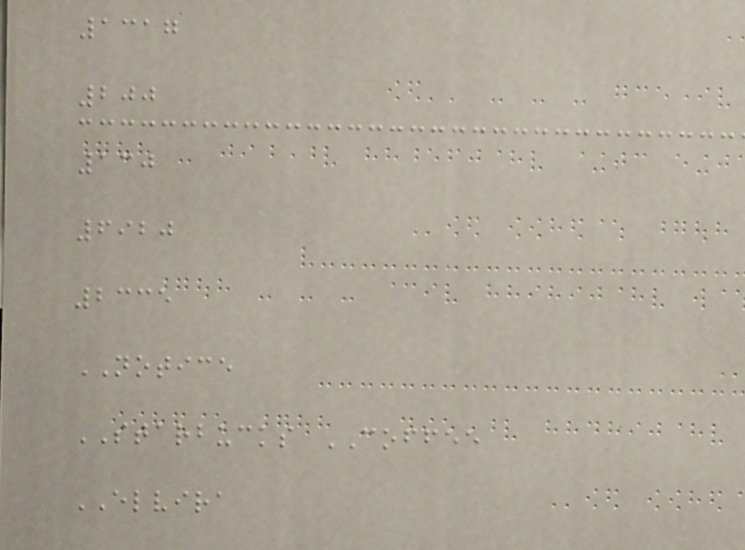1317
200
130
6920
2335
NOTICE
STARBUCKS COFFEE
ELVIRA
